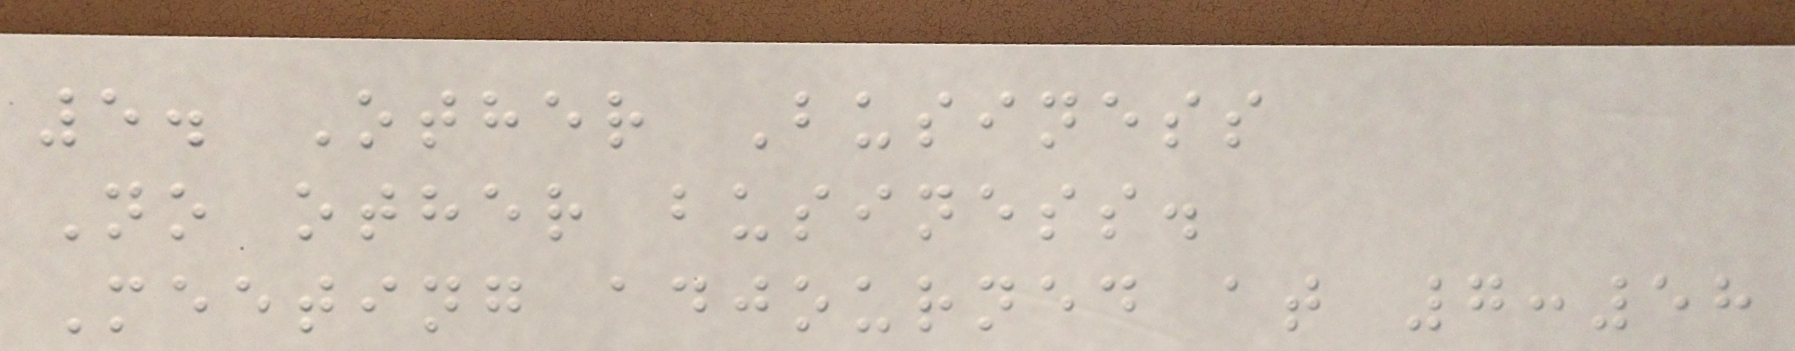5. Other Business
No other business.
Meeting adjourned at 7:58
